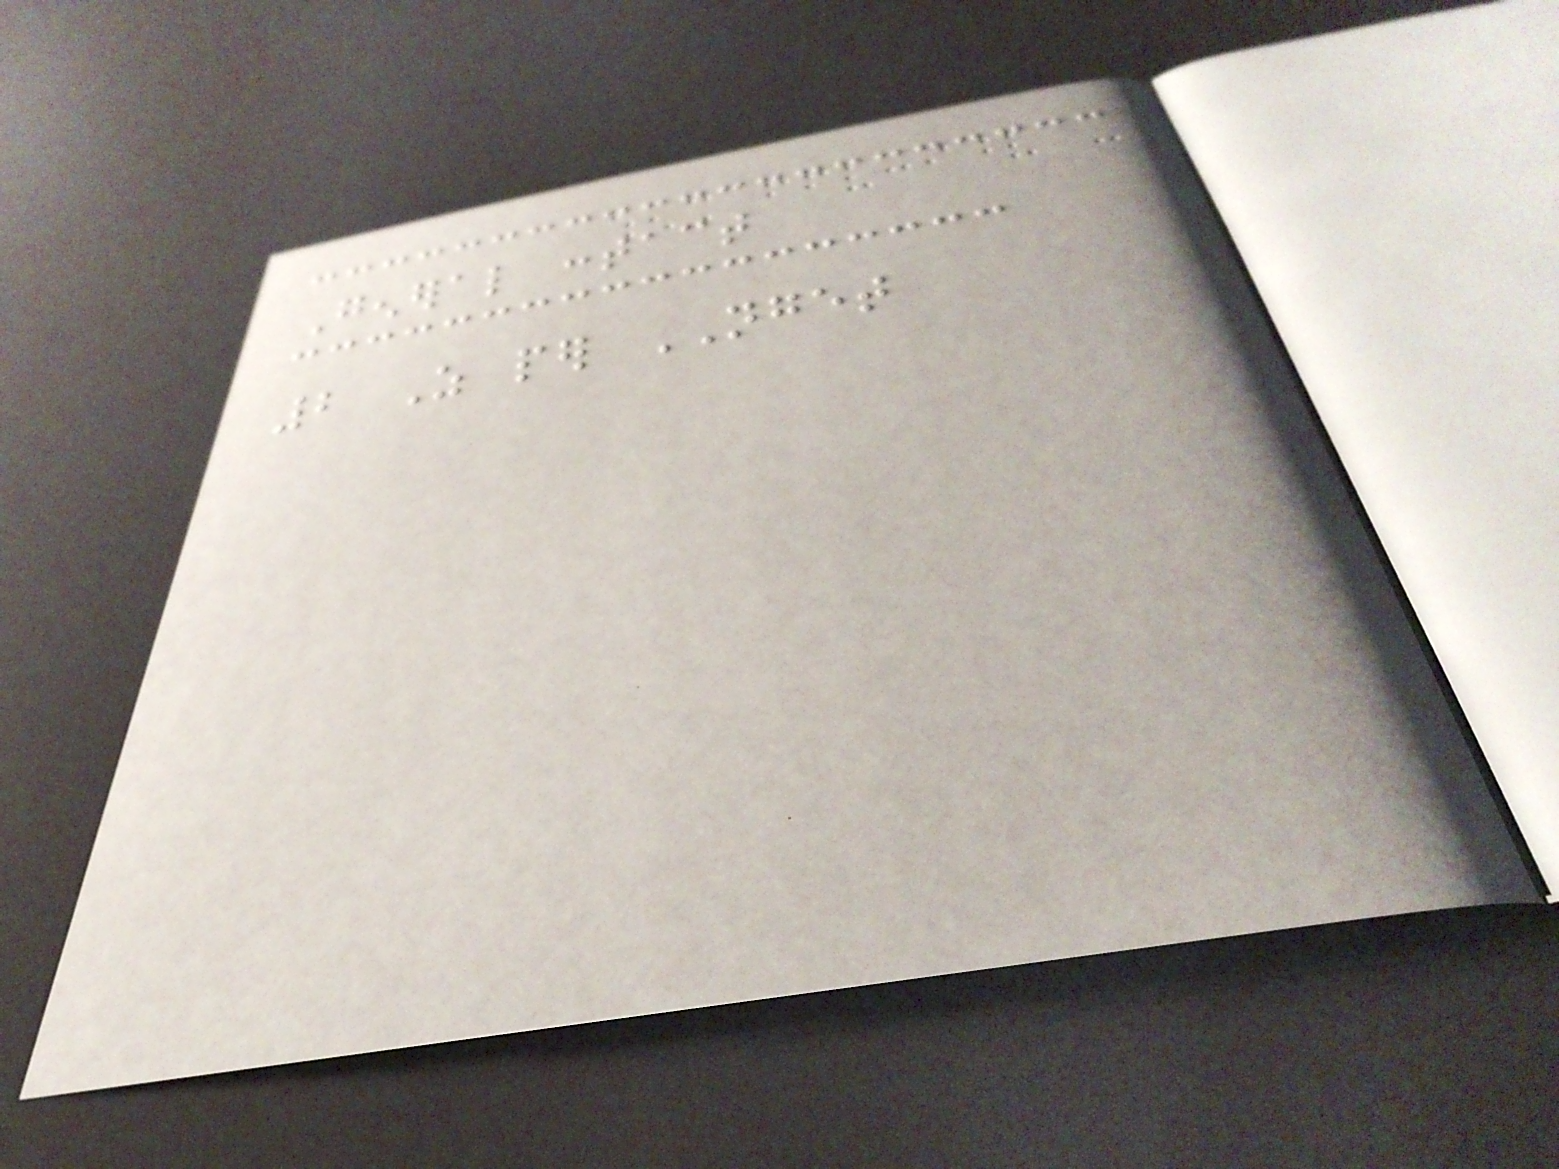General contact
2 As per NGET
